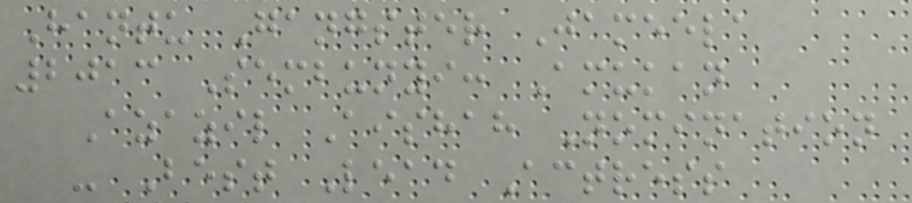Hantu Gangster Jameela
2013 Sembunyi: Amukan
Azazil Aishah Nomination
- Best Lead Actress
